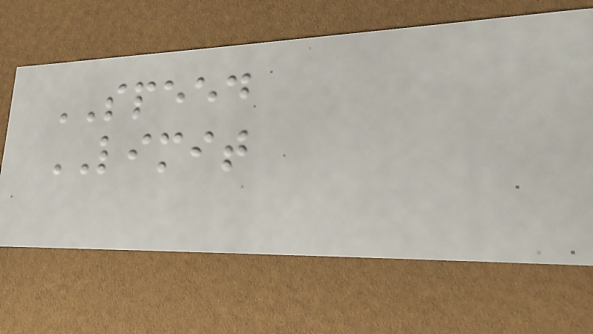SPEED
LIMIT
